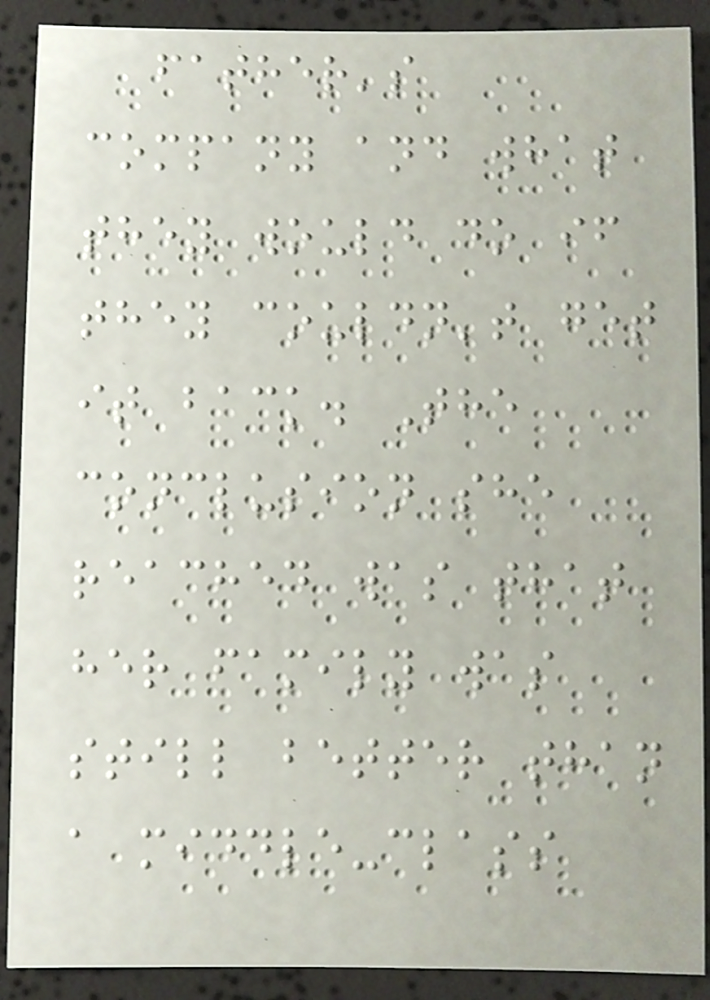father's
company and what
they would do if
they couldn't get
it back. The
conclusion she
reached was that
her family was
still better than
a middle-class
